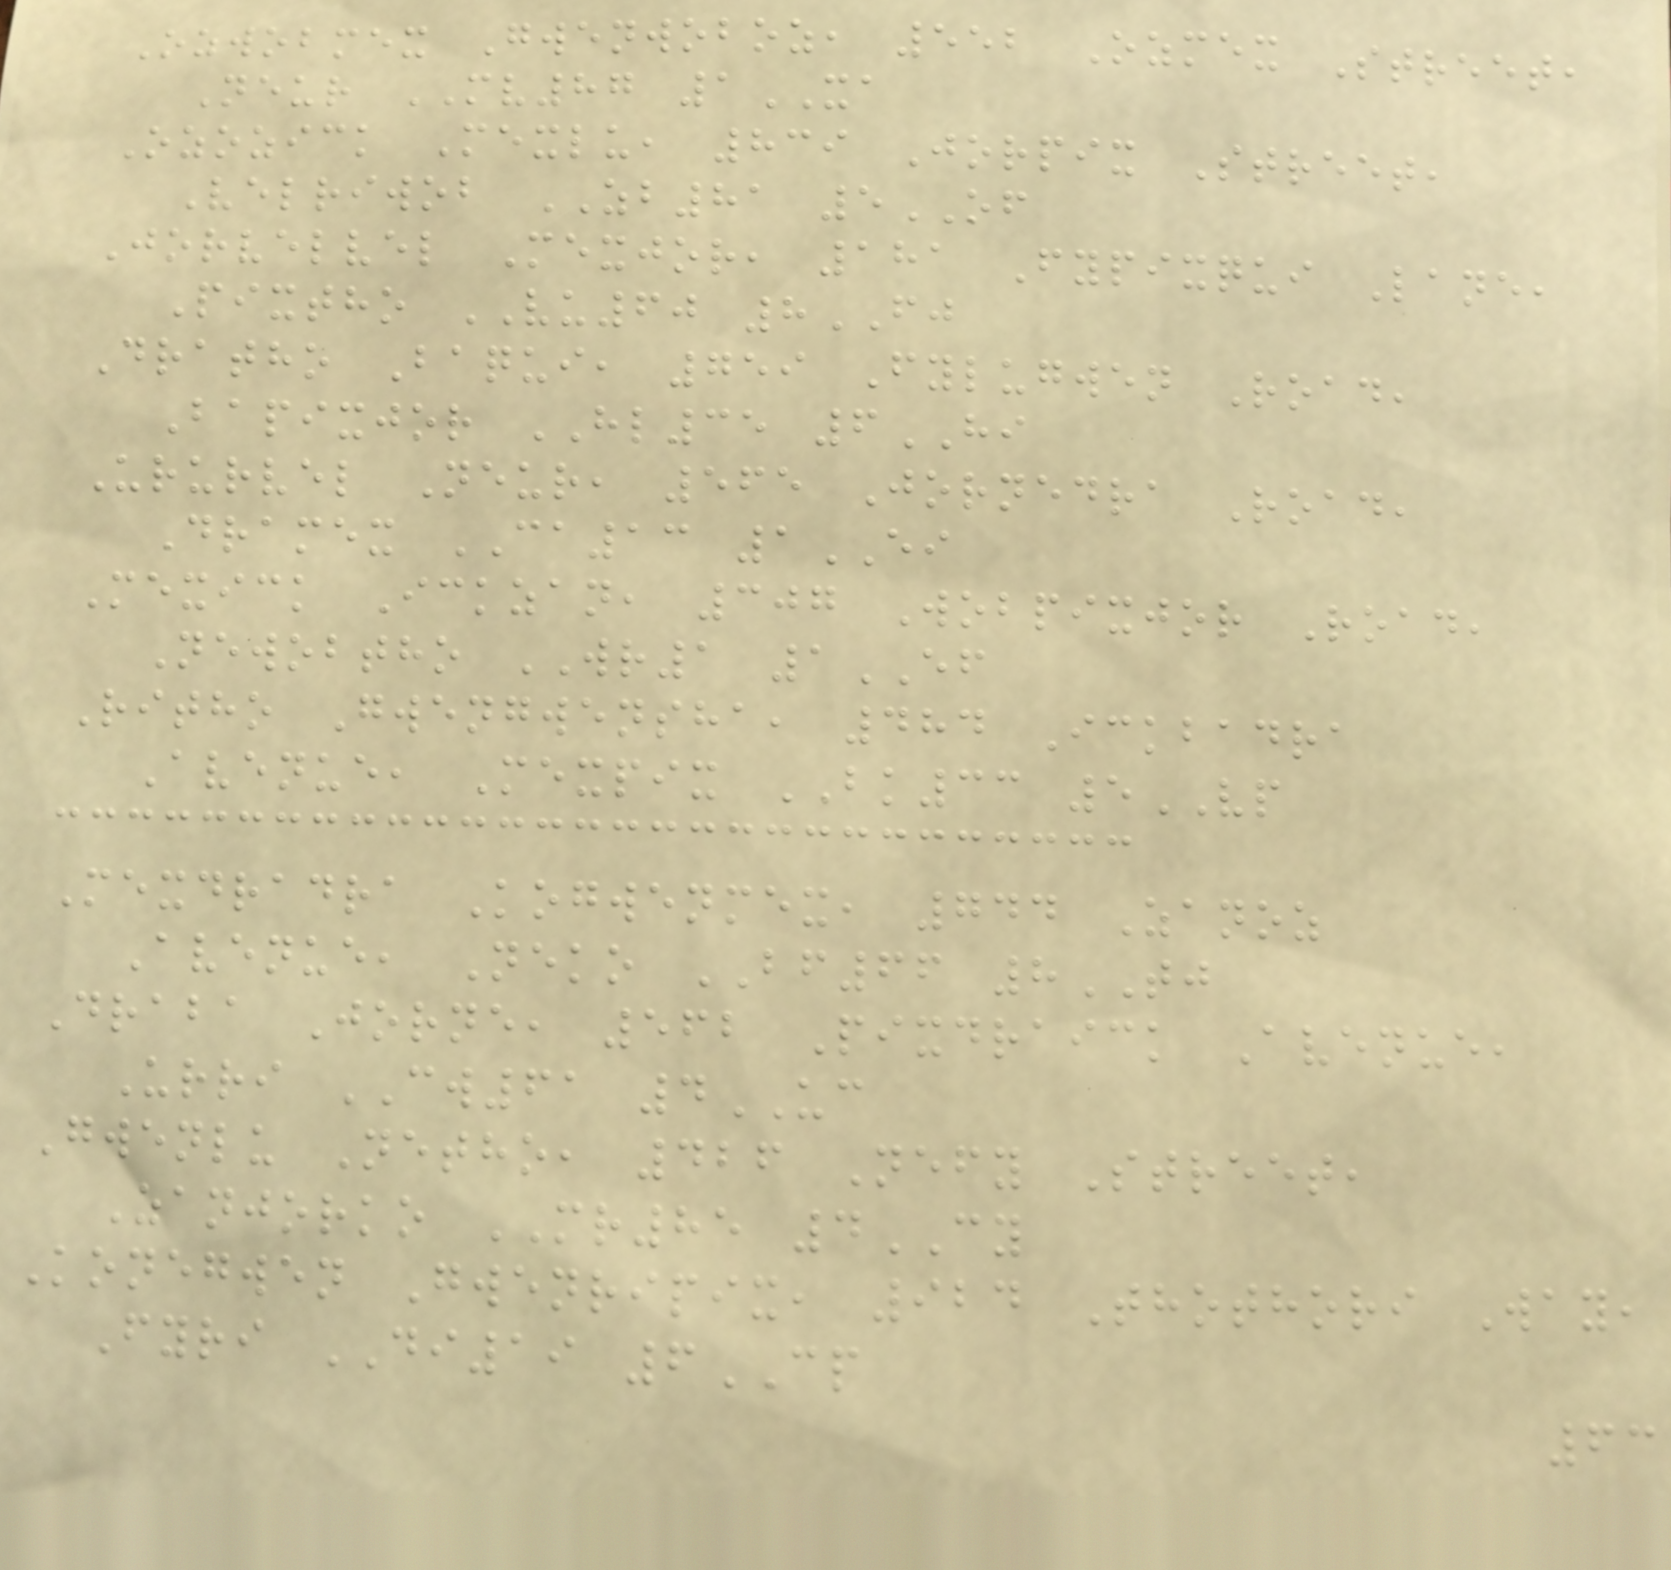Ozwobmex Gwenwoboz, 552 Ozmex Street,
Neur MV87 1XA
Ozozick Mexlu, 839 Jorpix Street,
Velriwob ZB81 5OF
Jorvelvel Mexjor, 181 Fypixqui Lane,
Pixtho VU60 8FJ
Dratho Baqui, 759 Fylugwen Road,
Bapixjor HL35 6HI
Ururvel Neur, 565 Jornedra Road,
Dramex CA13 1EI
Mexick Ickzan, 307 Wobpixjor Road,
Newobtho WR1 1EF
Ritho Gwengwensha, 484 Ickbadra
Avenue, Mexpix BK33 5VP
Mexdradra Kogwenmex, 744 Zanoz
Avenue, Neko BF66 8TJ
Draba Jorne, 562 Pixdraick Avenue,
Urri CW61 4UC
Gwenlu Netho, 426 Nefy Street,
Zanjorko MR85 4CY
Konegwen Gwenripix, 924 Thothori Way,
Fyri DI19 6CP
63
